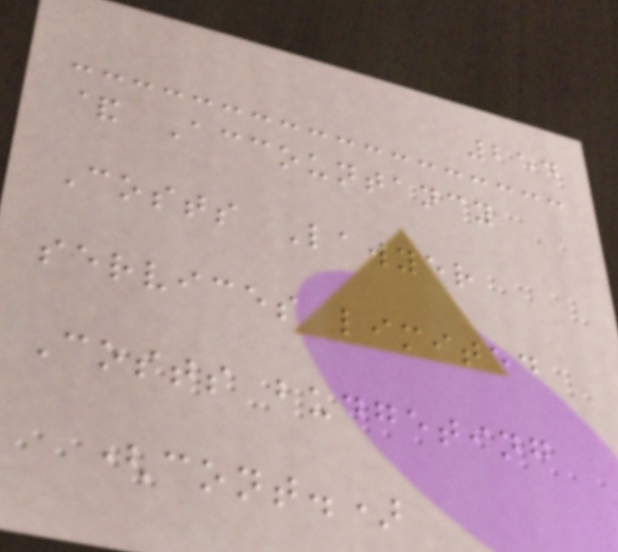254
& Accountancy
Costs Lawyer
services limited
Costs budgeting
(cont.)
